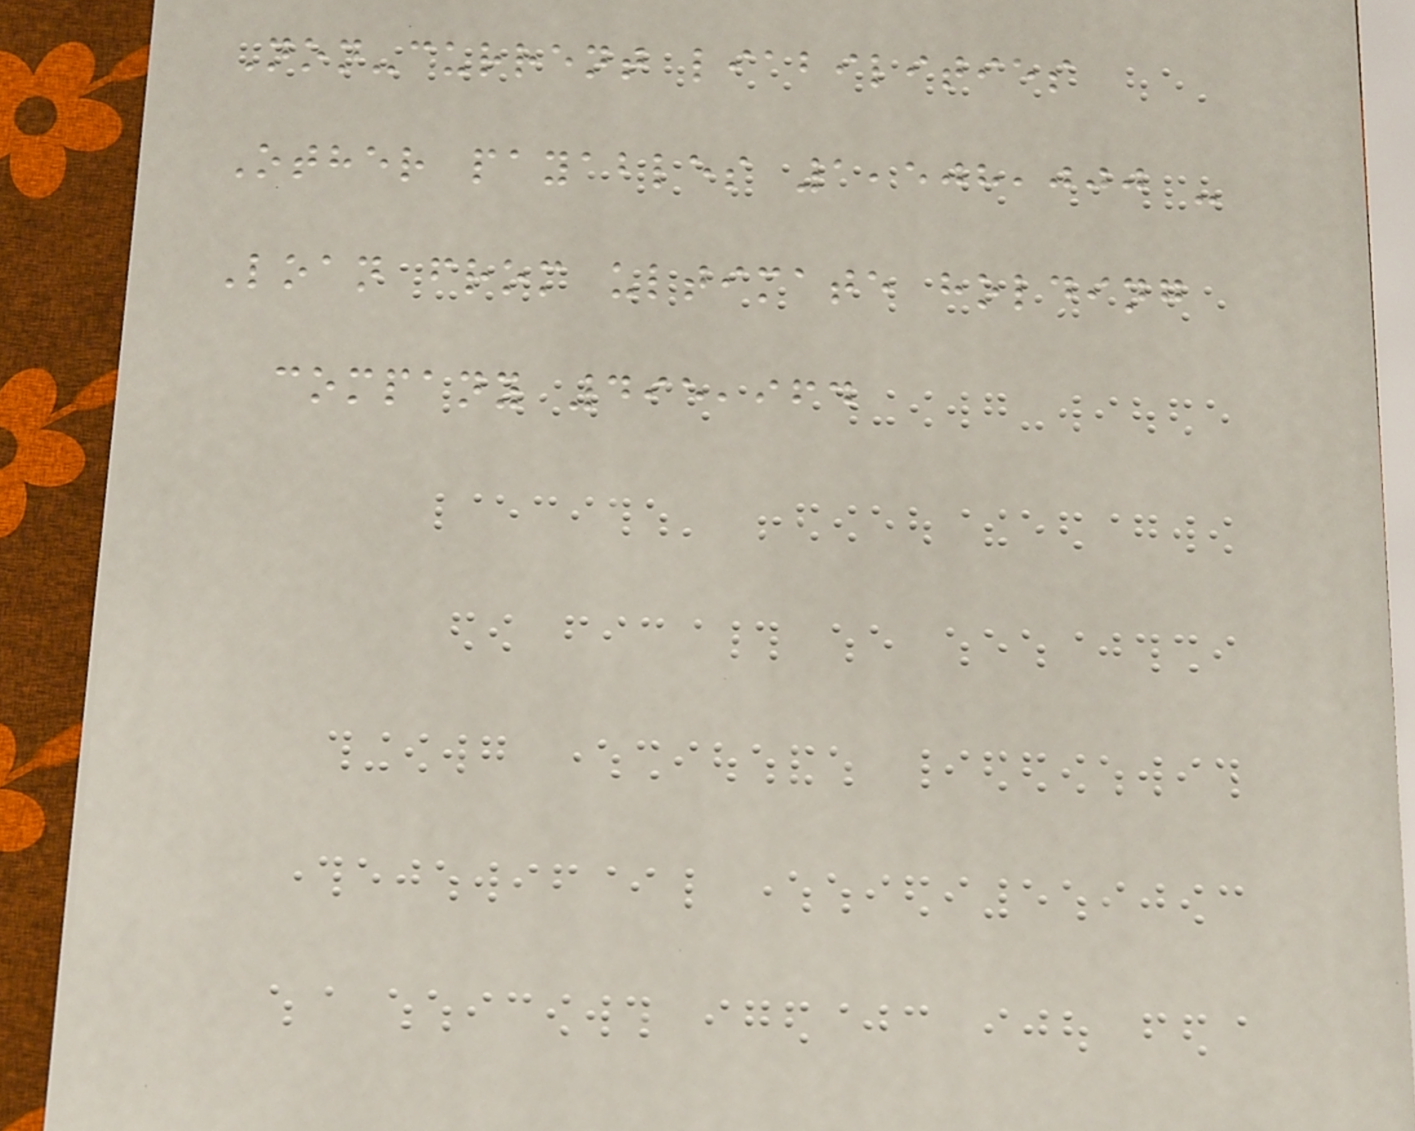Non-current liabilities
Other payables 1,508,000 -
Loan from ultimate holding
company 495,964
